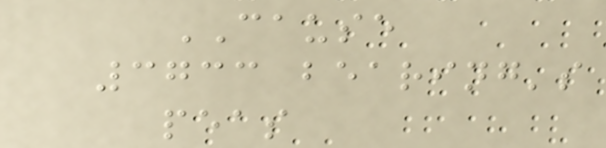CAUSE
3733 bearing's
peas
